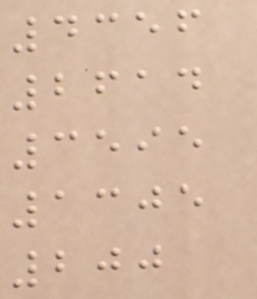4356
2614
3595
1305
200
